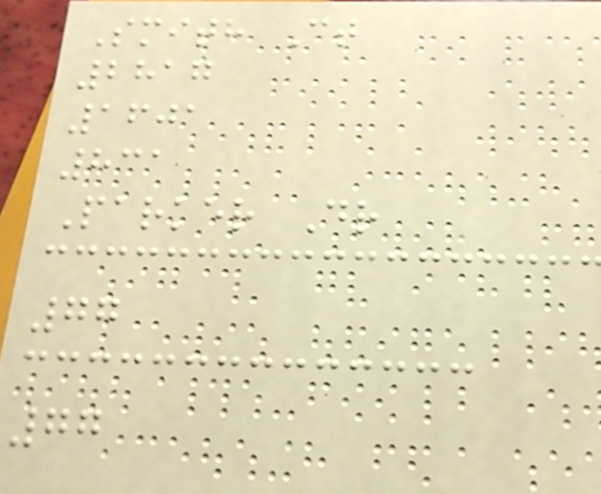Smith Ct
2817
1601
831
Parker Dr
77
77
